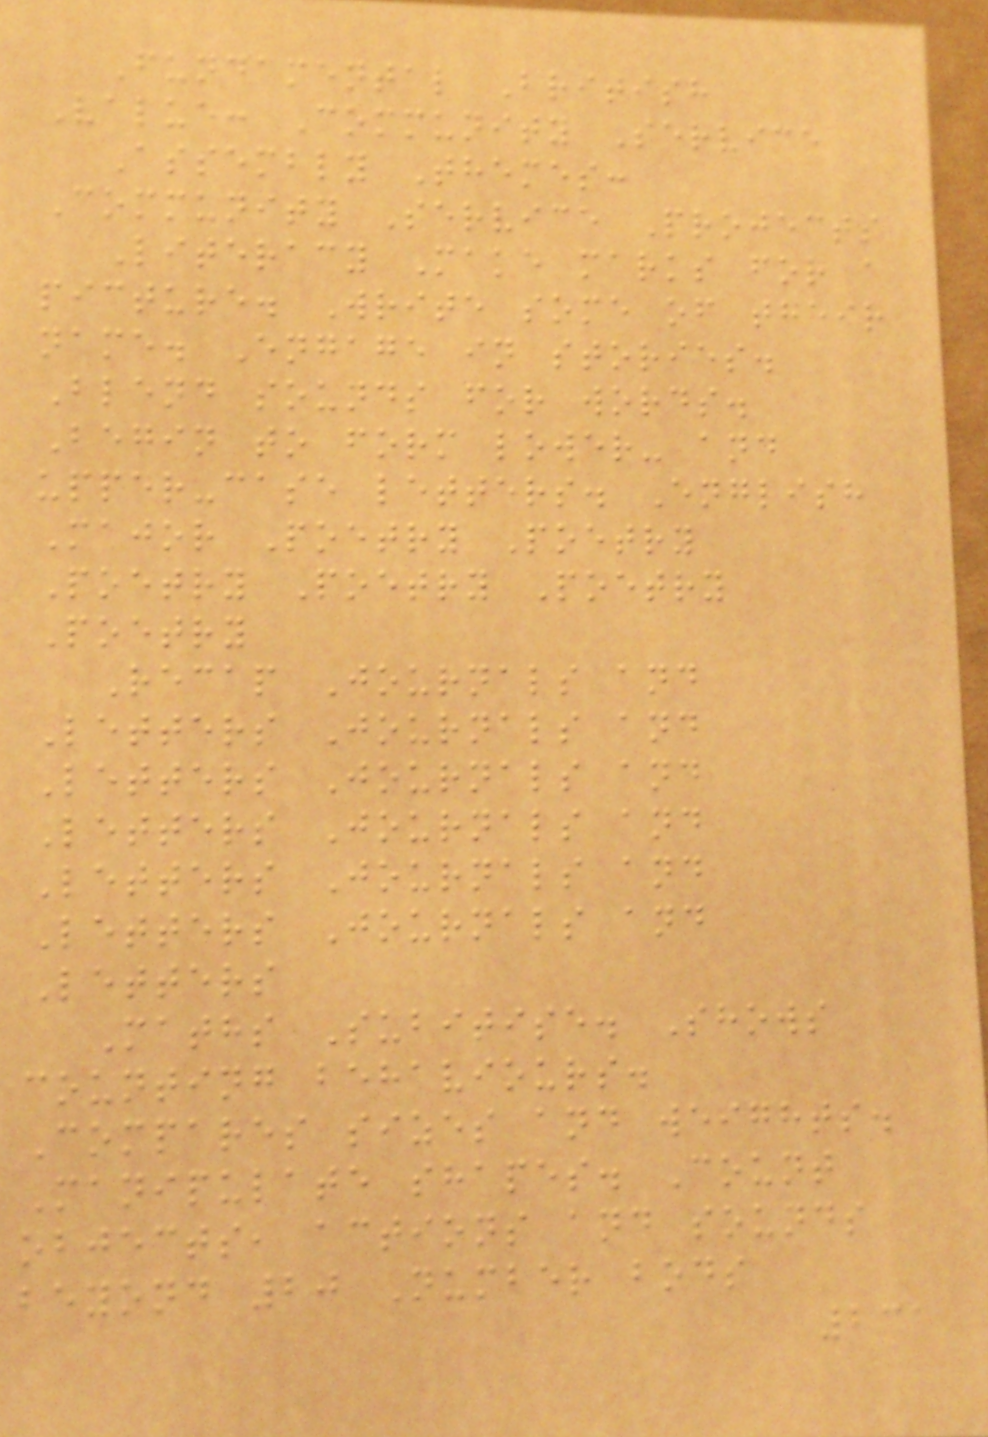Fundamental British
Value: Community Service
Assembly Themes:
Community Service Projects
Literacy Make marks for a
picture. Write some of their
name. Engage in stories.
Blend sounds for words.
Begin to form lower- and
upper-case letters. English
Major Poetry Poetry
Poetry Poetry Poetry
Poetry
Recap Journals and
Letters Journals and
Letters Journals and
Letters Journals and
Letters Journals and
Letters Journals and
Letters
Maths Subitise. Shows
counting behaviours.
Compares sizes and weights.
Manipulate shapes. Count
objects, actions and sounds
beyond 20 Number bods
231
